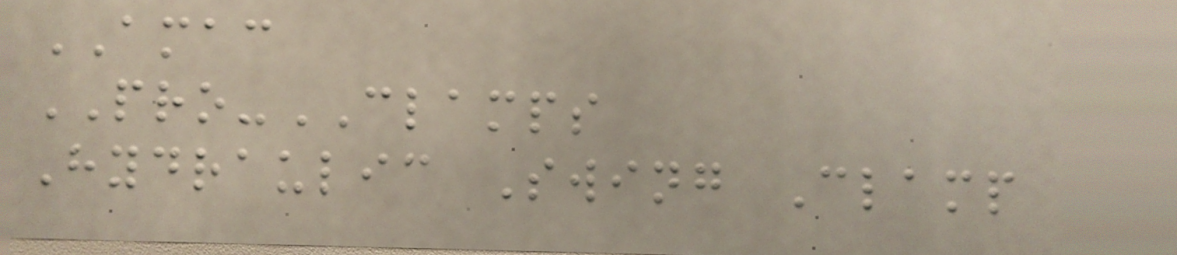AMAC
PRO-CLAMPS
Hydraulic Swing Clamp
